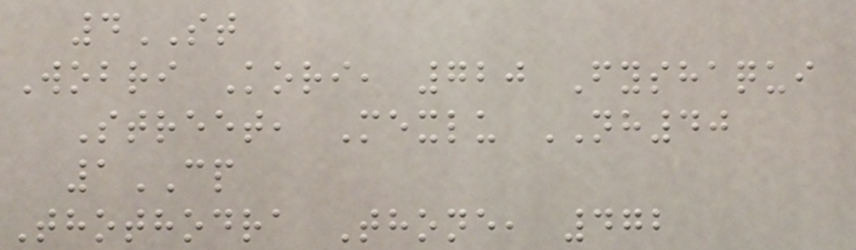4ST
Wobri Kori, 720 Fyshaqui
Street, Mexlu NH40
1CP
Thothodra Thone, 472
